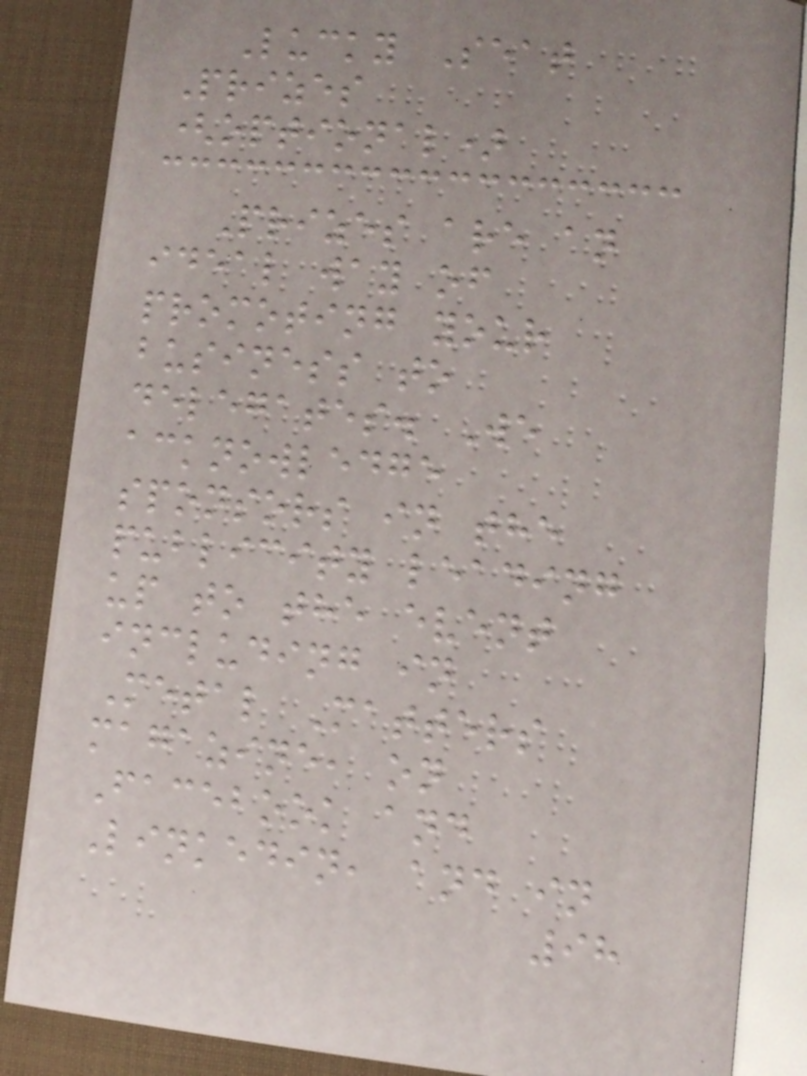Lucky Seat
Prizes
(optional)
Prizes are an
ideal way of
promoting your
business to
delegates. We
acknowledge
sponsors in the
publicity leading
up to the event
including in
Metal Matters
magazine, on
Facebook and
Linkedin, and in
98
